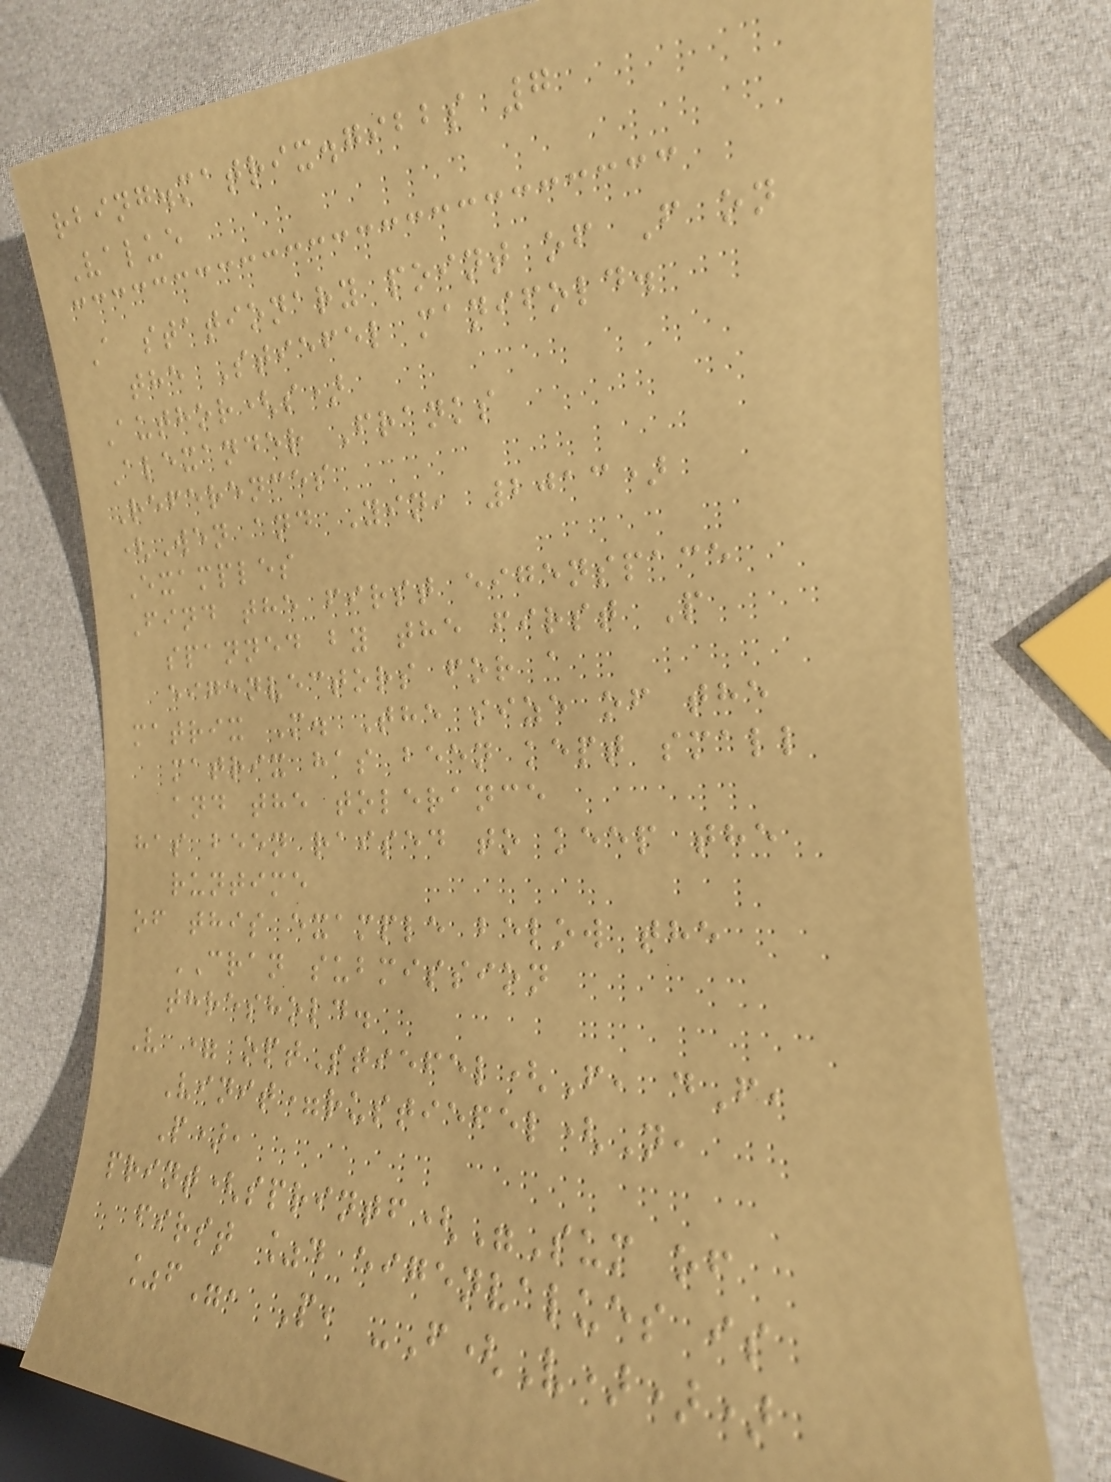rbing.matrix.gibbs 7
Value
A stationary point of F on
the Stiefel manifold.
Author(s)
Alexander Franks
References
(Wen and Yin, 2013)
Examples
Find the first eigenspace
spanned by the first P
eigenvectors for a
matrix M. The size of the
matrix has been kept small
and the tolerance
has been raised to keep the
runtime
of this example below the
CRAN submission
threshold.
V = optStiefel(F, dF,
Vinit=rustiefel(N,
P),
print(sprintf("Sum of
first %d eigenvalues is
%f", P, -F(V)))
